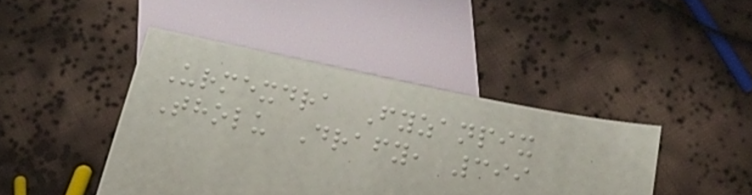Urmexdra Fyzanpix
Tholu Drafy, 399
